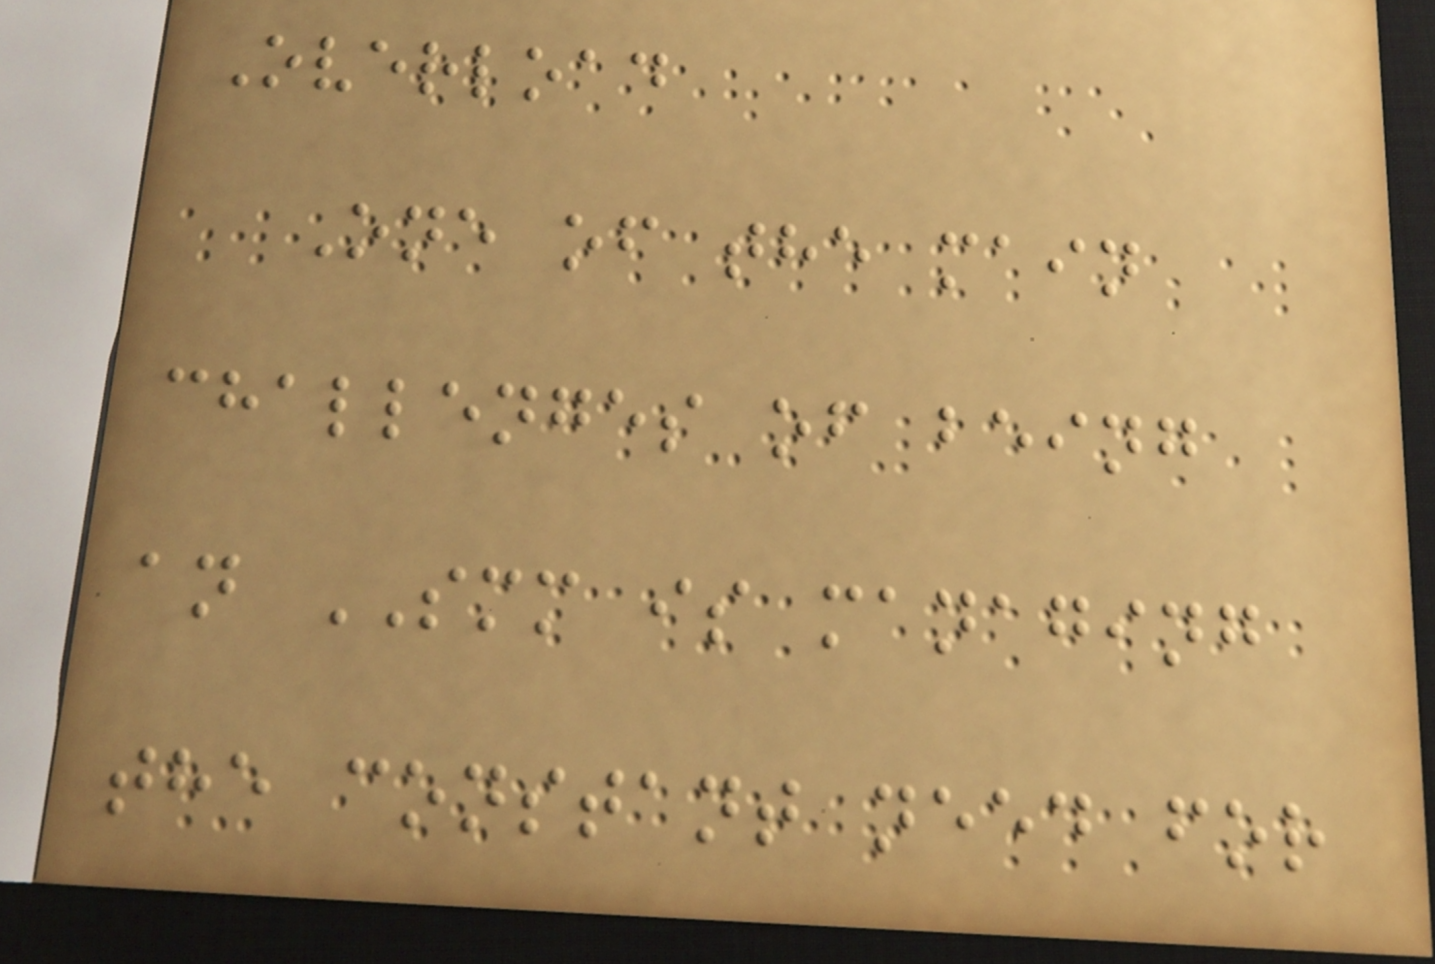Overload
One of the main
challenges of being
an SMM is managing
the constant need for
